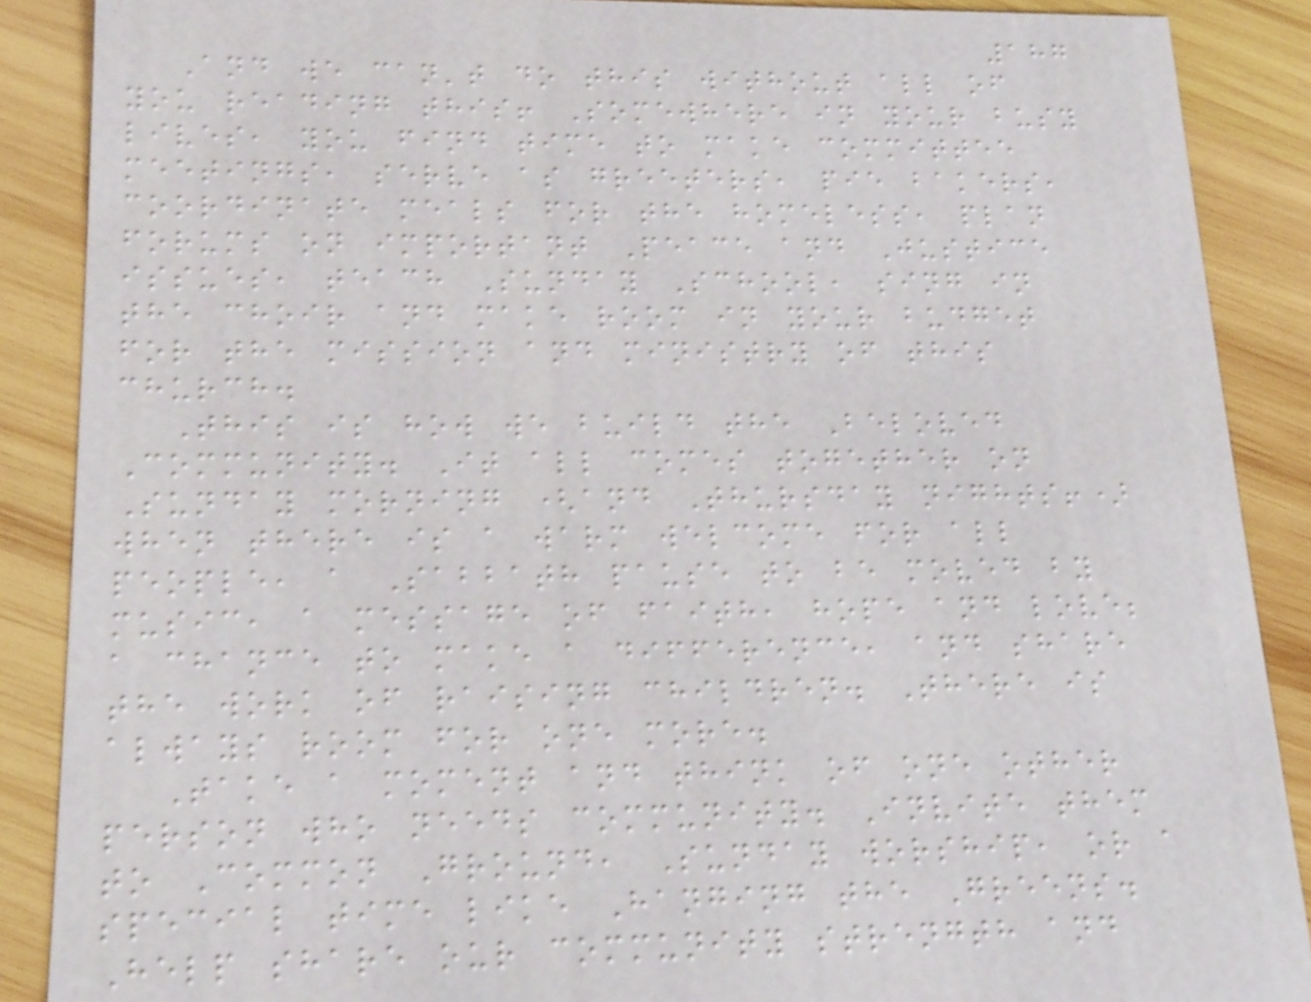187
And we can't do this without all of
you reading this! Somewhere in your busy
lives, you find time to make committee
meetings, serve as greeters, pie bakers,
coordinate meals for the homeless, plan
forums on important Peace and Justice
issues, teach Sunday School, sing in
the choir and make room in your budget
for the mission and ministry of this
church.
This is how we build the Beloved
Community. It all comes together on
Sunday morning (and Thursday nights!)
when there is a warm welcome for all
people, a Sabbath pause to be moved by
music, a message of faith, hope and love;
a chance to make a difference, and share
the work of raising children. There is
always room for one more.
Take a moment and think of one other
person who needs community. Invite them
to Common Ground, Sunday worship, or a
special time like Hanging the Greens.
Help share our community strength and
